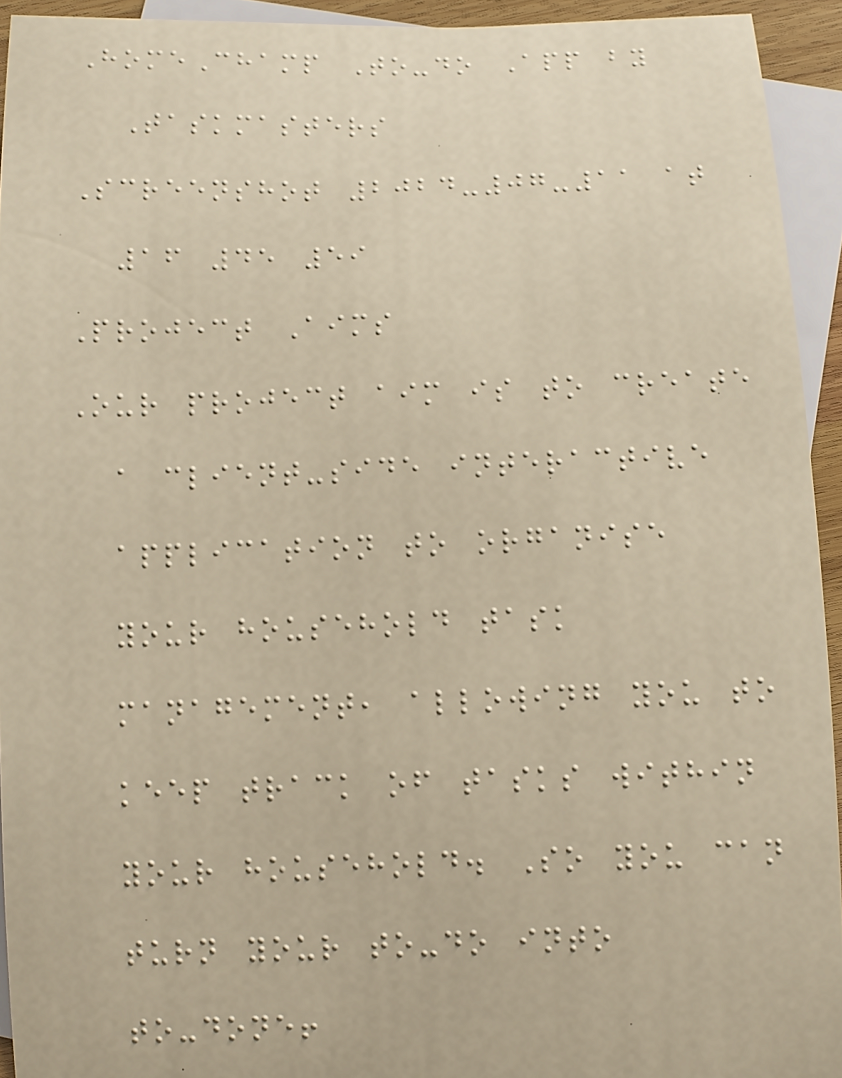HomeChamp To-do App by
Taskmasters
Screenshot 2024-07-11 at
16 45 59
Project Aims
Our project aim is to create
a client-side interactive
application to organise
your household task
management, allowing you to
keep track of tasks within
your household. So you can
turn your to-do into
to-done!
